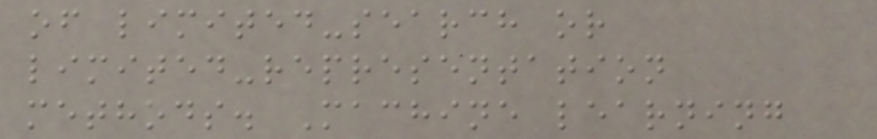of limited-search or
limited-representation
methods. Machine learning
